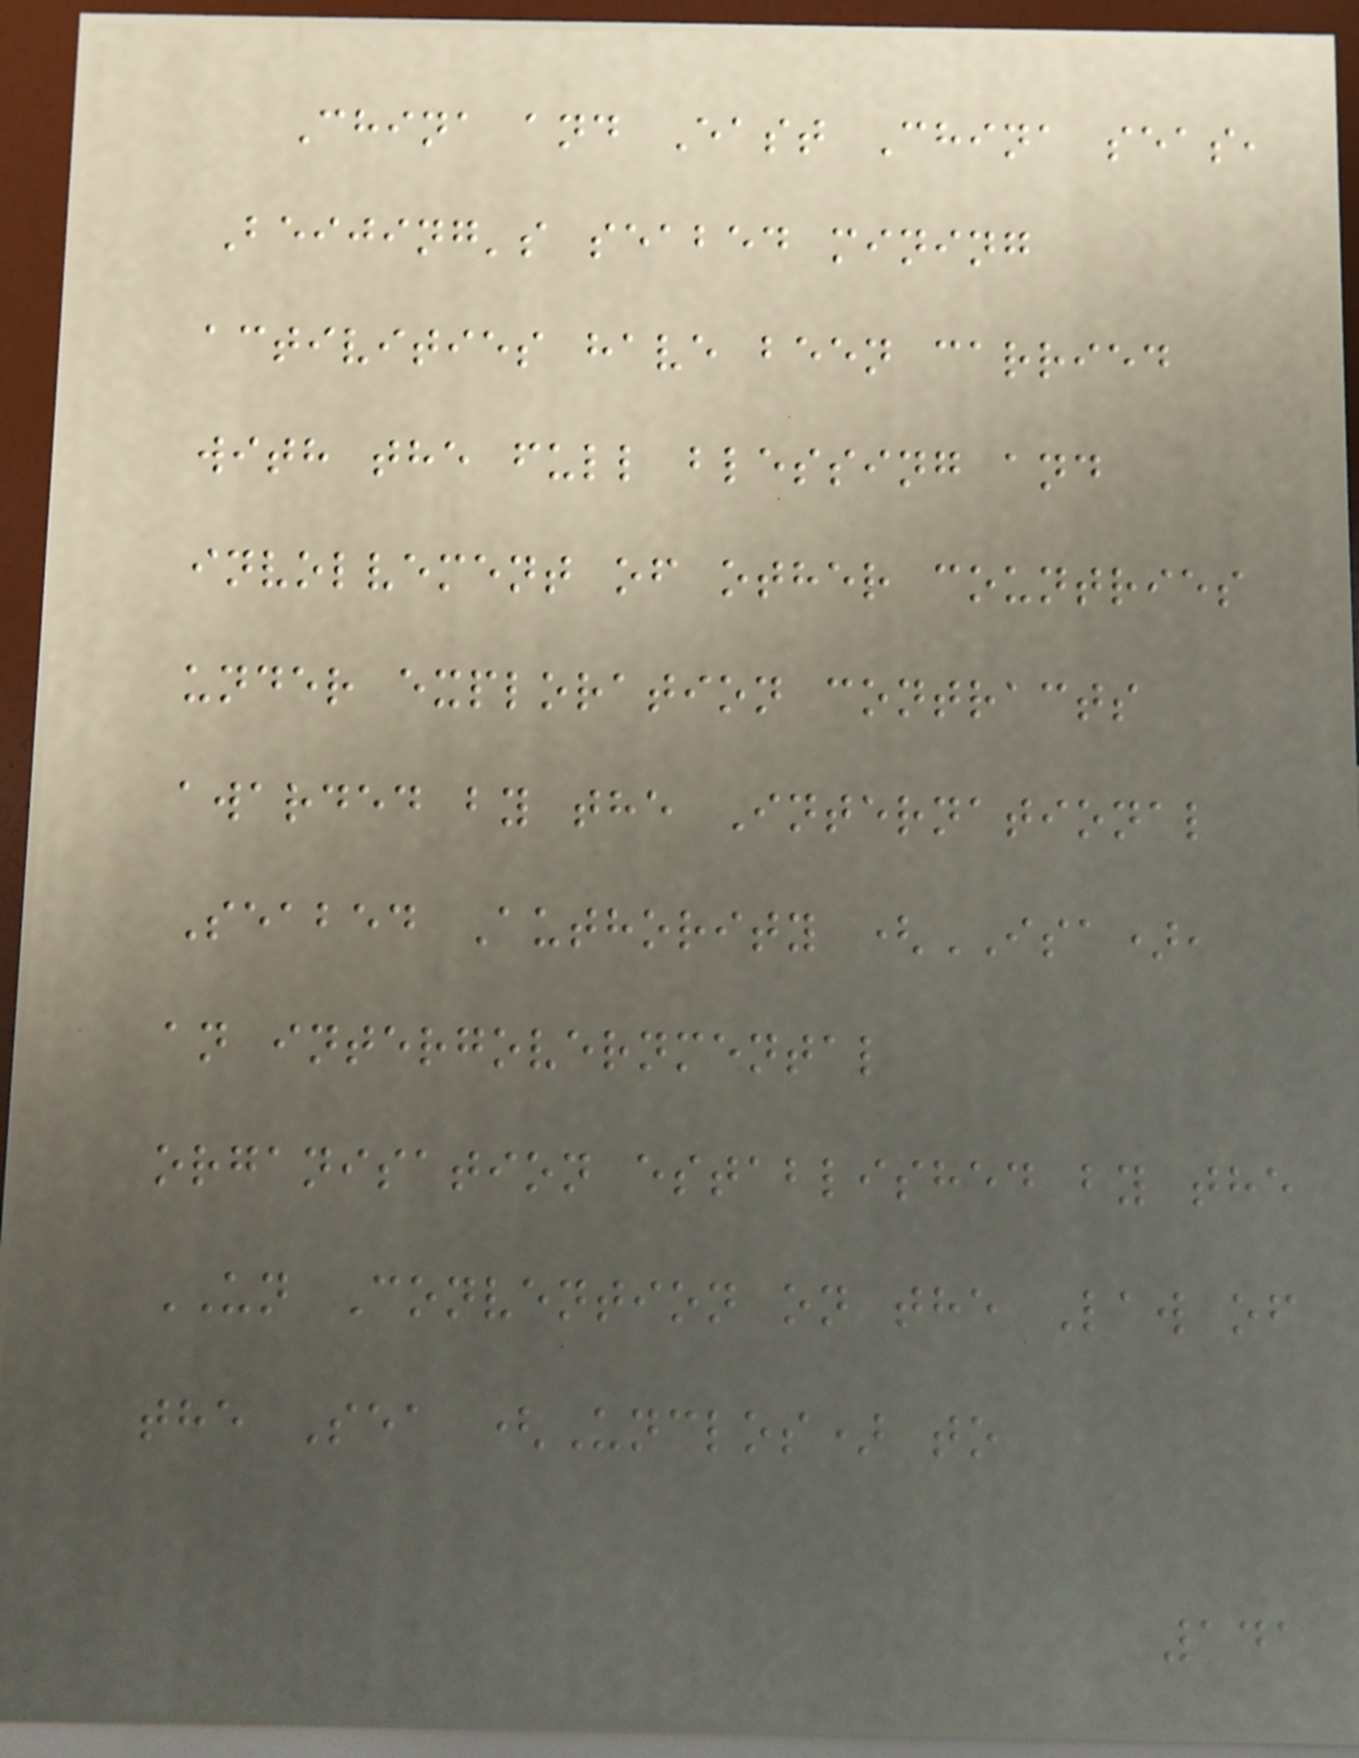China and East China seas,
Beijing's seabed mining
activities have been carried
with the full blessing and
involvement of other countries
under exploration contracts
awarded by the International
Seabed Authority (ISA),
an intergovernmental
organisation established by the
UN Convention on the Law of
the Sea (Unclos) to
141
